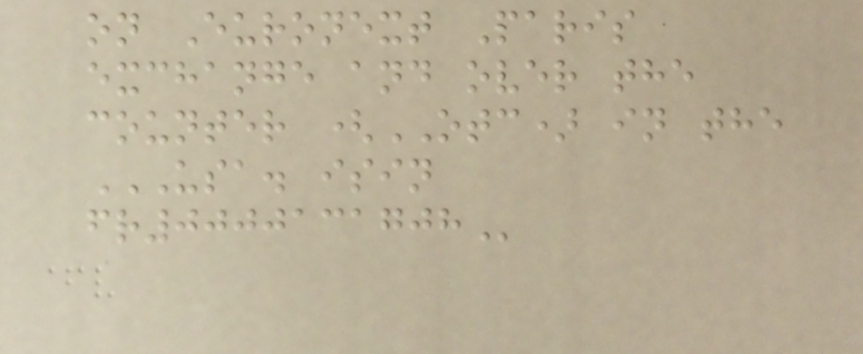on Euronext Paris
exchange and over the
counter (OTC) in the
USA. ISIN
FR0000131708
